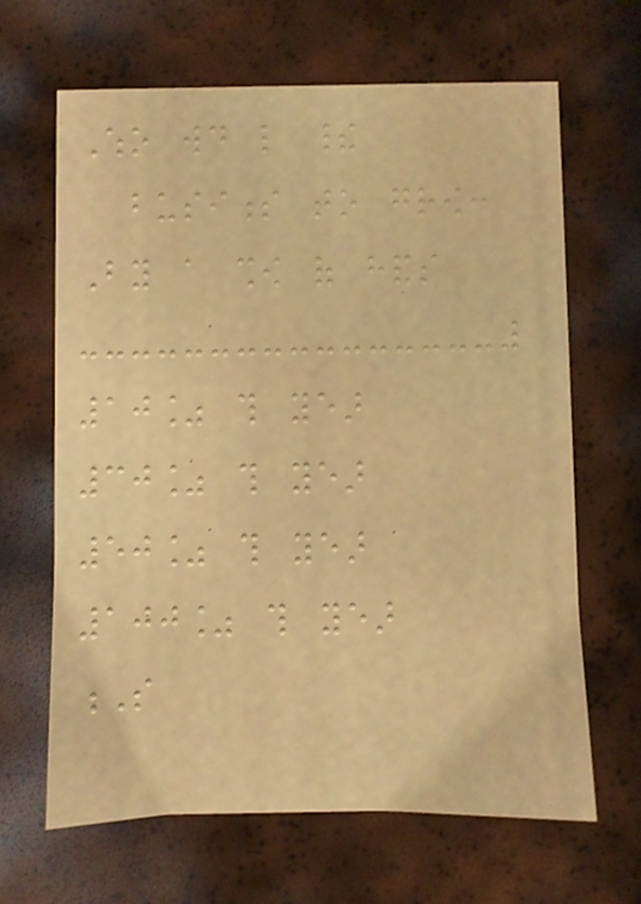Who would like their
business to grow:
By a show of hands
10% this year
30% this year
50% this year
100% this year
S
